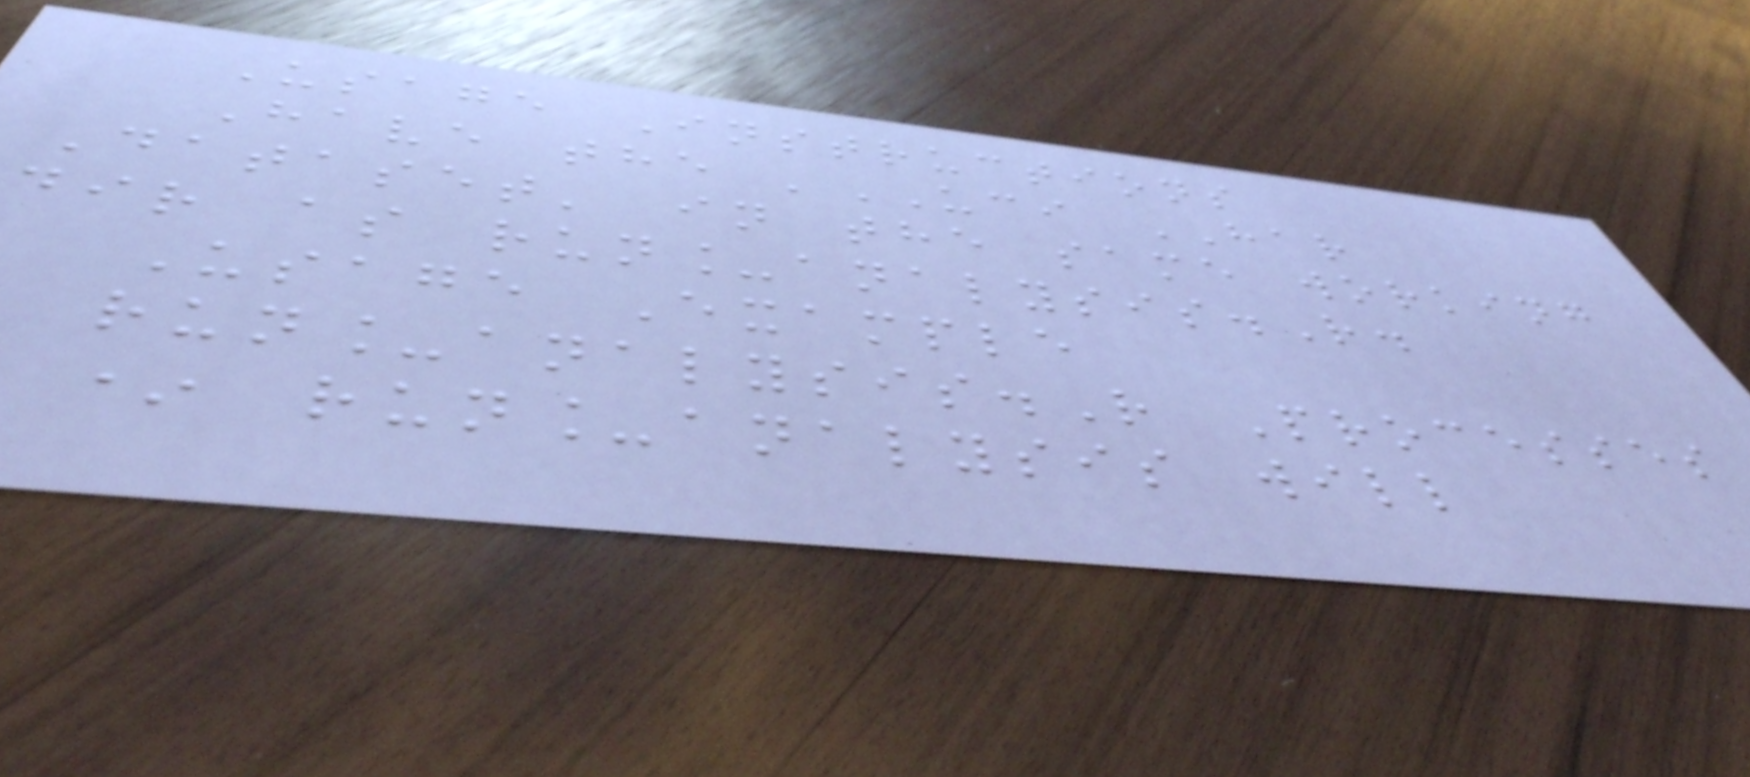Usage Instructions
Have the 'UCI HAR
Dataset' in the same working
dir as run_analysis.R.
Usage Example
run_analysis.R Processes
* run_analysis will
